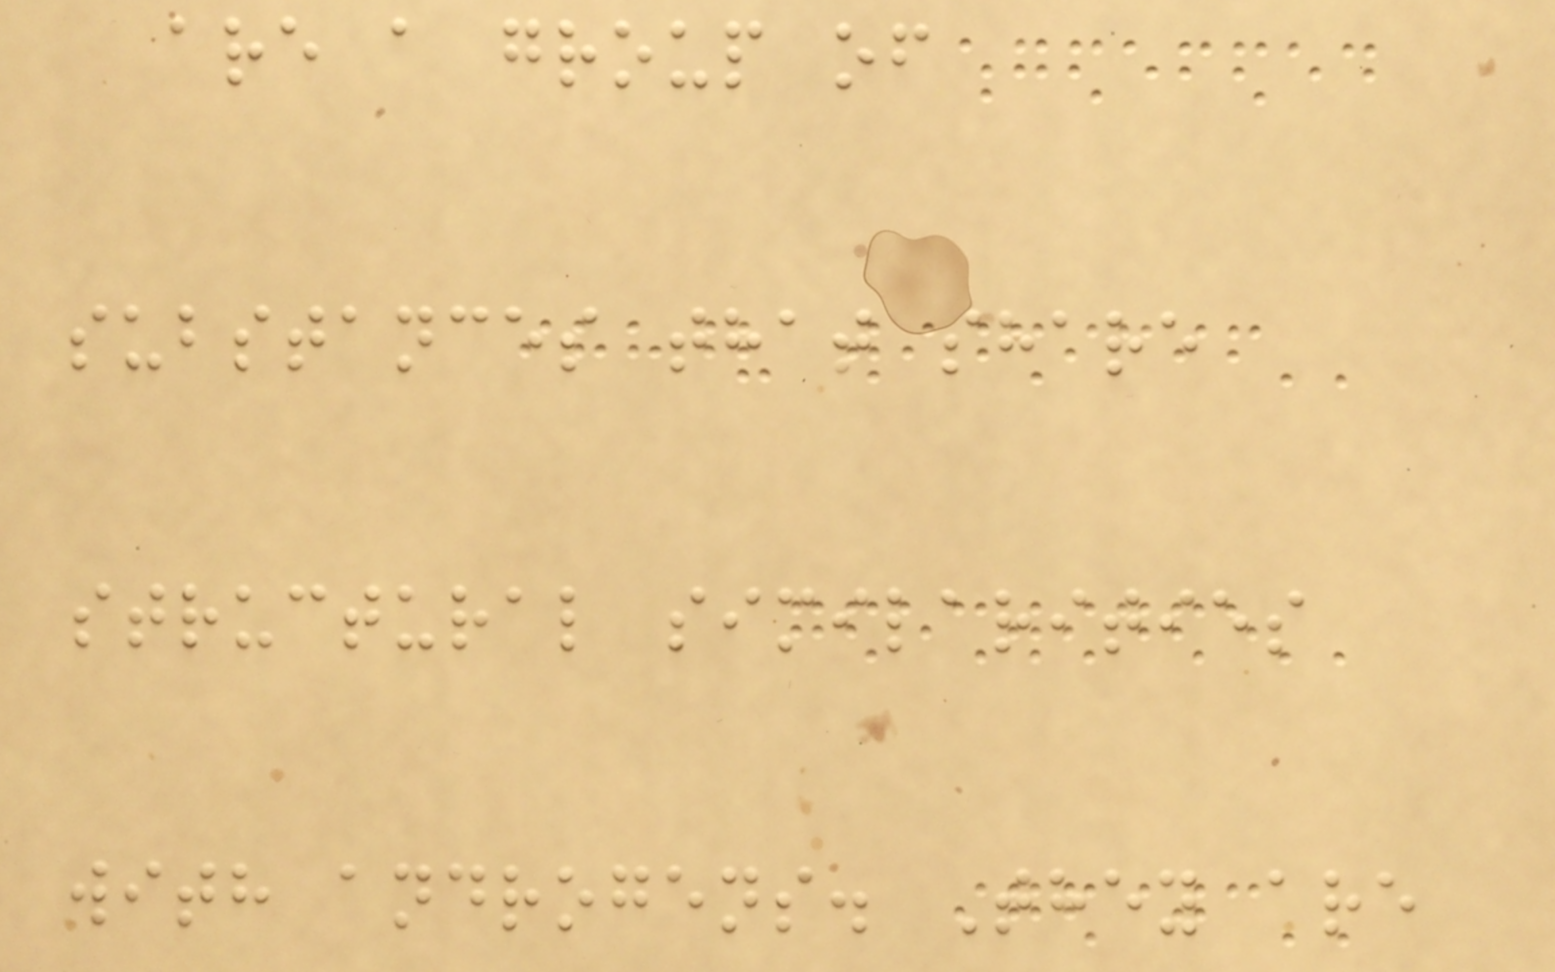are a group of
substances that share
structural similarities
with androgens. They are
